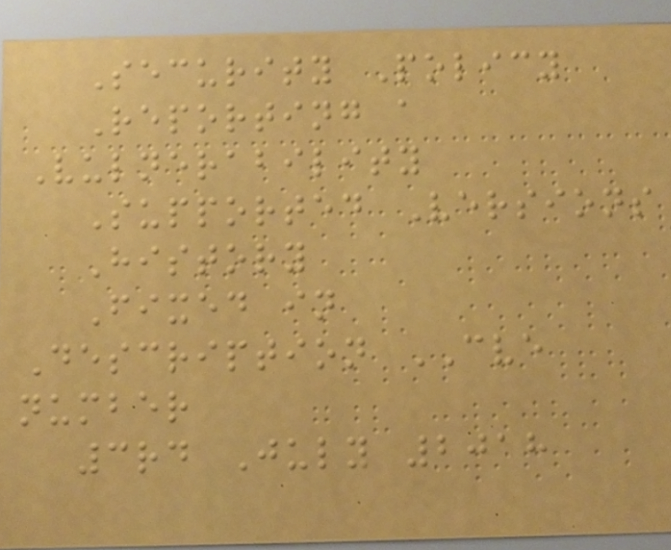Security Policy
Reporting a
Vulnerability
Supported Versions
History
Fixed in
Description CVE
number
3rd July 2018
